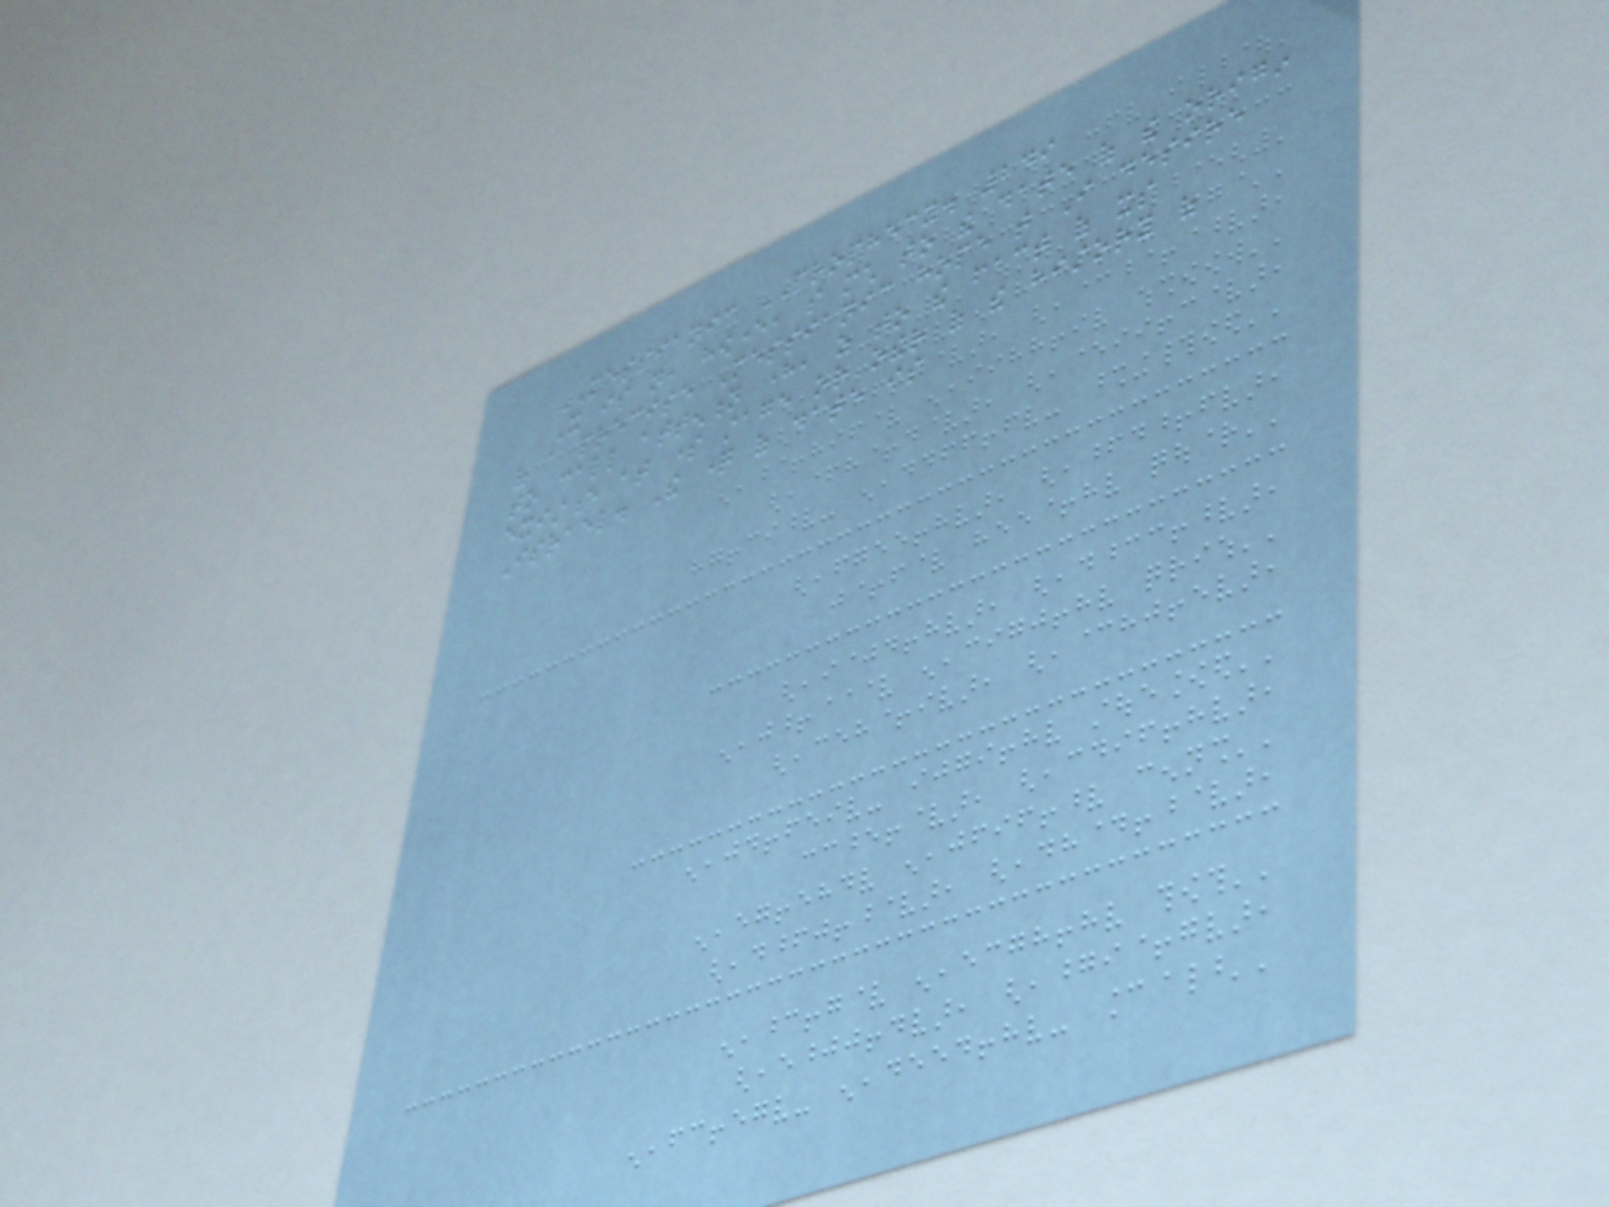MESSIANIC PROPHECY. 249
It is not, however, so much to the date of the origin
of a precise Messianic hope that I desire
to call attention here, as to the fact of its
existence at some stage or other of the history of
Israel. The question of date is
